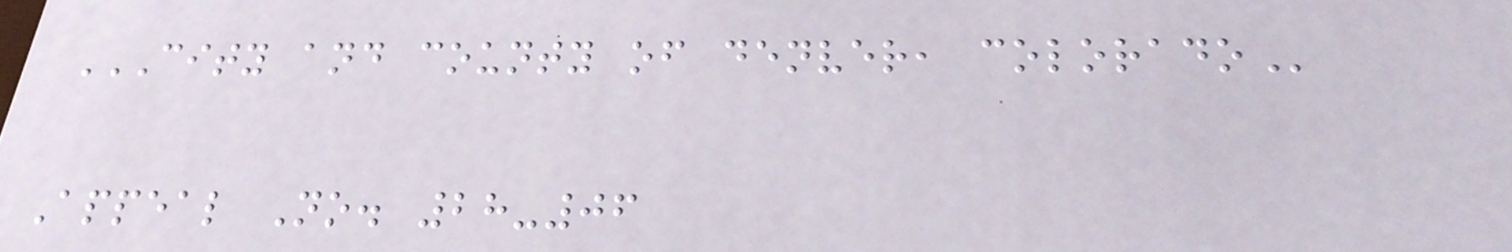CITY AND COUNTY OF DENVER, COLORADO
Appeal No. 28-06
